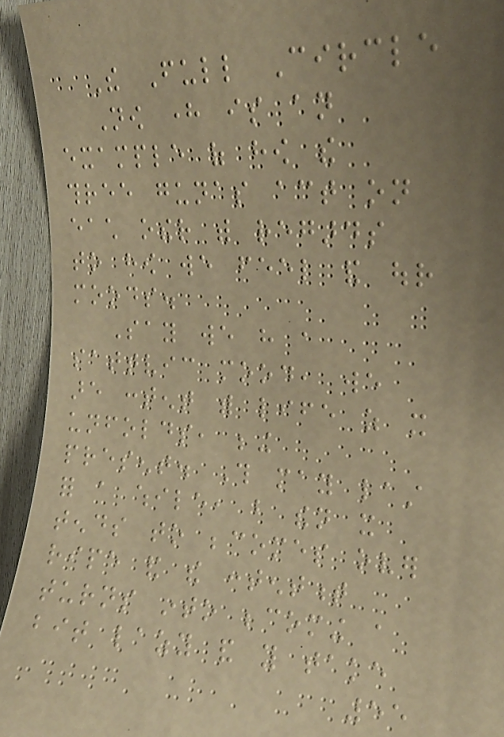The Full Circle
Now here is an
example of how the
three gunas act on
each other with regards
to how we feel and our
moods.
Say we have a
sattvic mood, we
are content with life as it
unfolds, being
present. This may last
for a while, but then it
tends to becomes over
ripe and the contentment
turns into becoming a
bit lazy and you take
55
